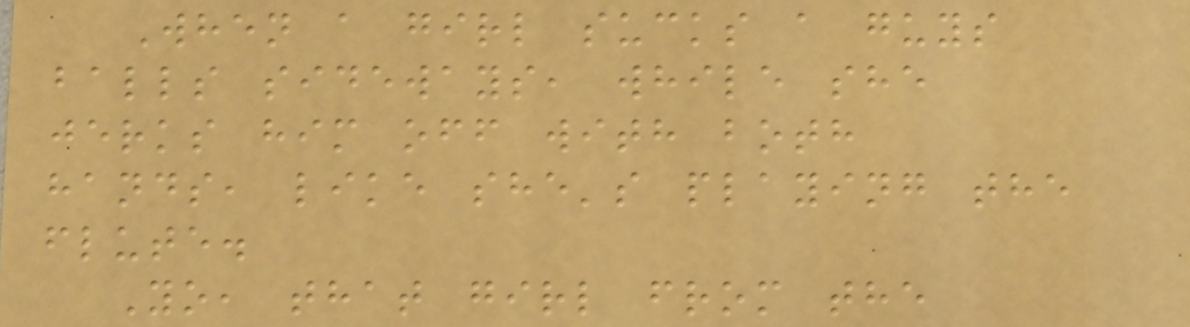When a girl sucks a guys
balls sideways, while she
jerks him off with both
hands, like she's playing the
flute.
Yo, that girl from the
